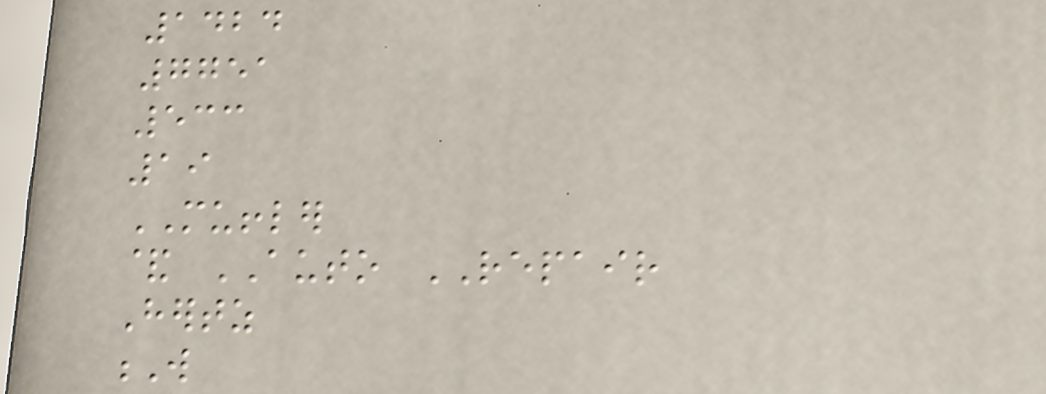1424
7751
533
19
MUFFLER
& AUTO REPAIR
Hertz
W
